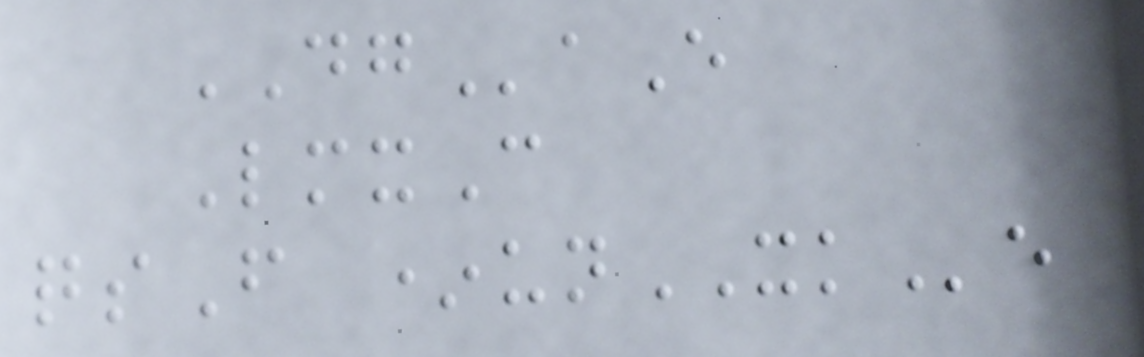DGaE
LmxC
qsF *unXKe
